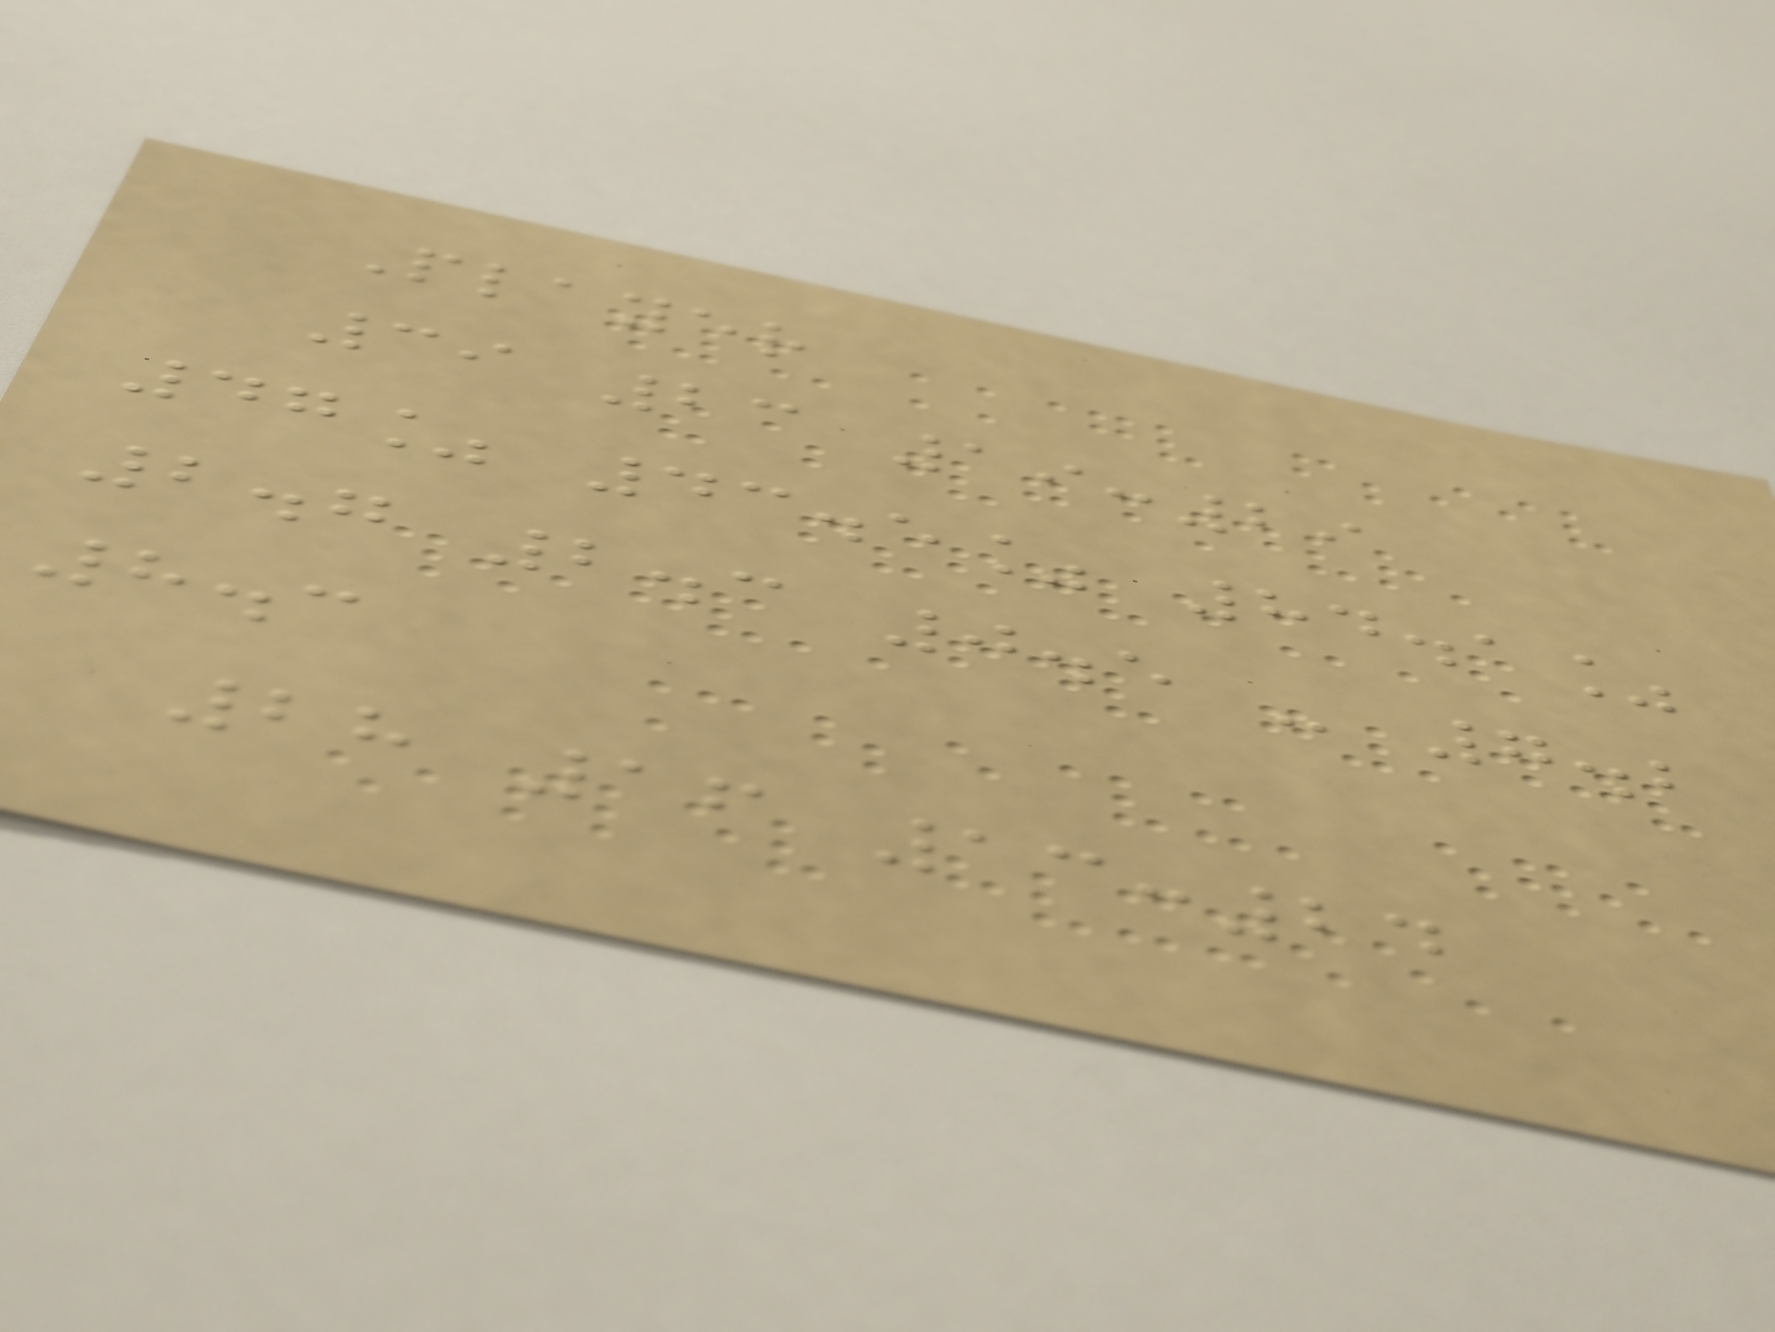Player
39 23 19:29
47% 43.5% 84.1%
2.7 2.3 0.5 - 7.2
8.3
28 16 13:24
